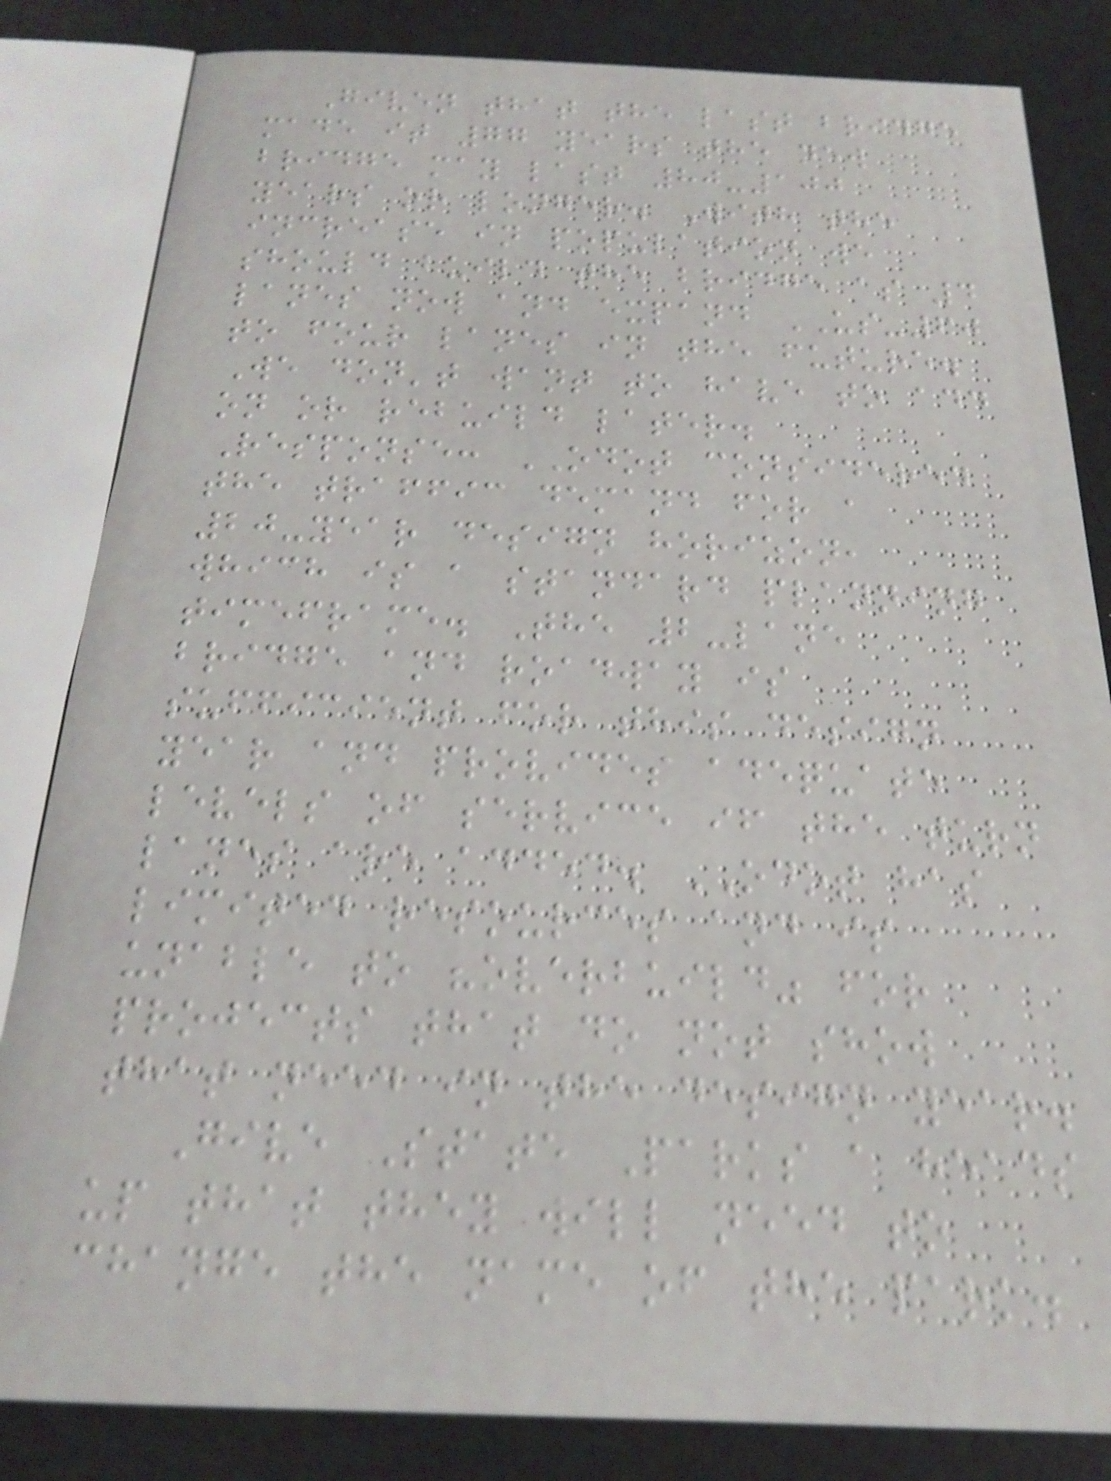Given that the last bridge
made it 77 years the new
bridge may last 80-100
years or longer. With the
increase in population we
should build the bridge as 4
lanes now and expand US-60
to four lanes in the future.
We don't want to have to add
on or rebuild later.
Response: ODOT considered
the traffic demand for a
20-year design horizon,
which is a standard planning
timeframe. The 2-lane
bridge and roadway is
sufficient for this design
year and provides adequate
levels of service if the turn
lanes are added. ODOT has
limited resources and is
unable to "overbuild" for
projects that do not show
that need in the design year.
Give State Parks a heads
up that they will need to
change the name of the park.
